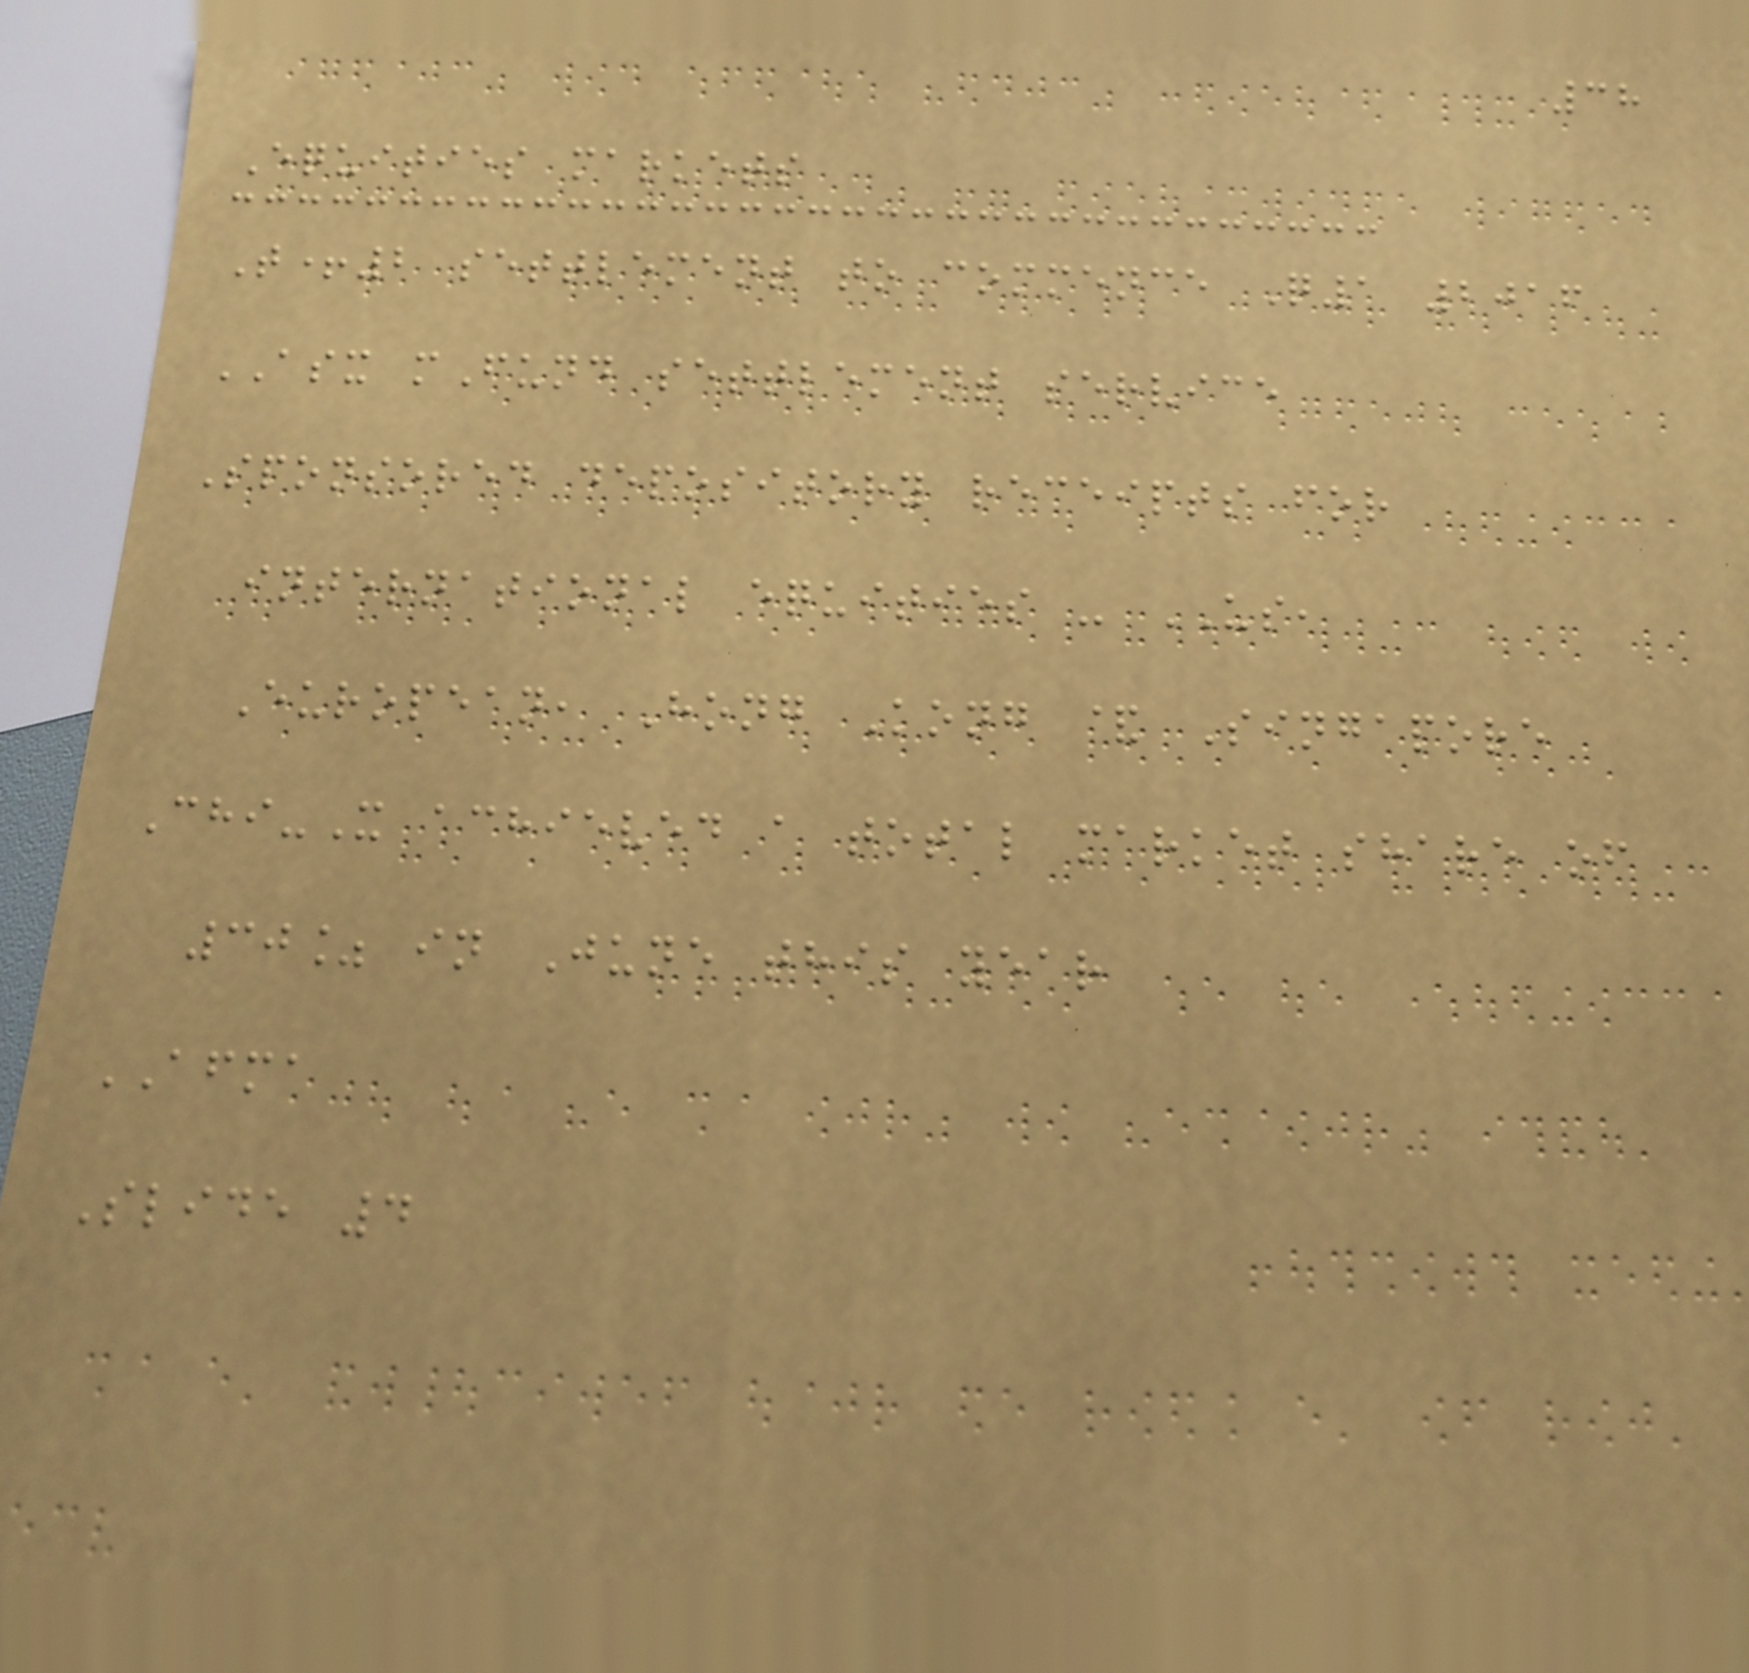38
Equities markets
T+2 settlement to commence Q1 2016
ASX mFund settlement service
Sponsored depository receipts for
international equities - US,
European, Hong Kong & Singapore
Chi-X achieved a total market share of
30% in June this year
AFMA
Slide 4
